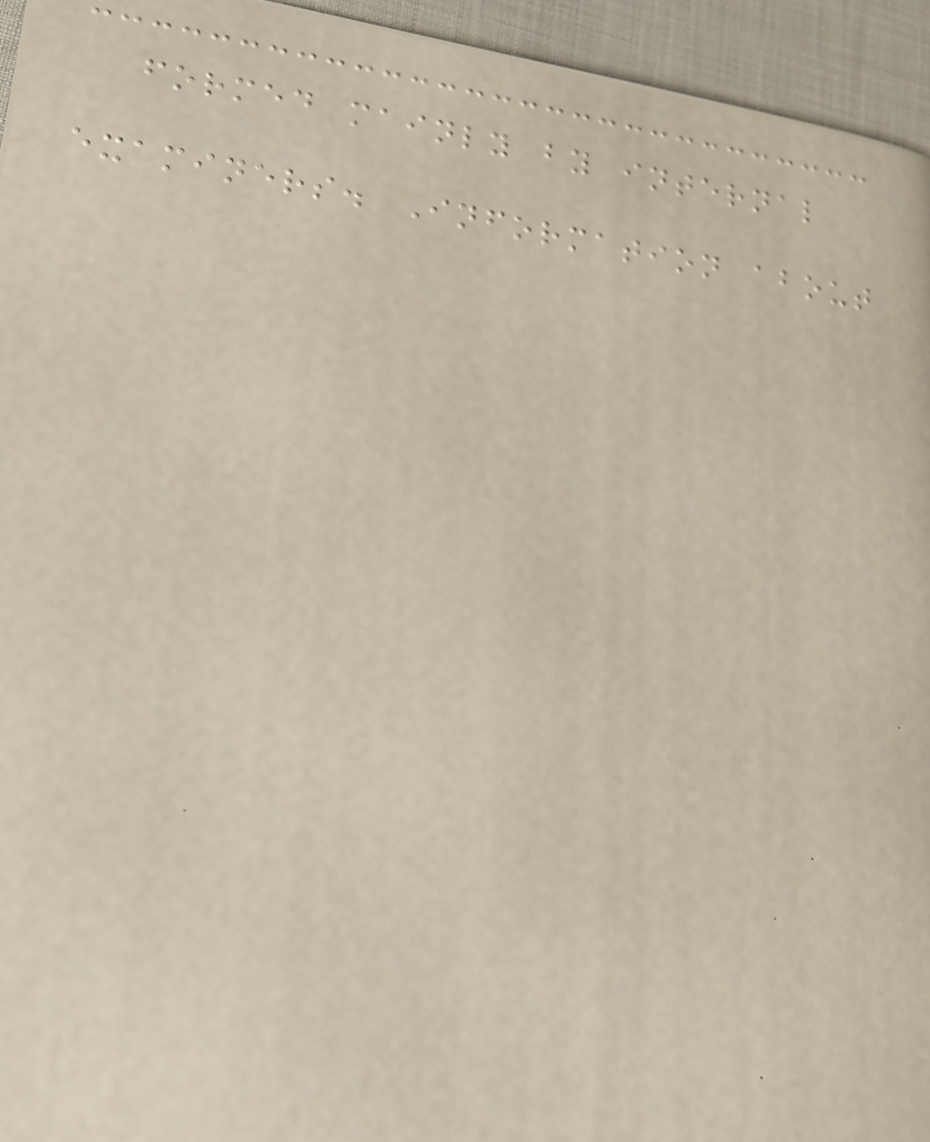formed mainly by internal
examiners. Information about
